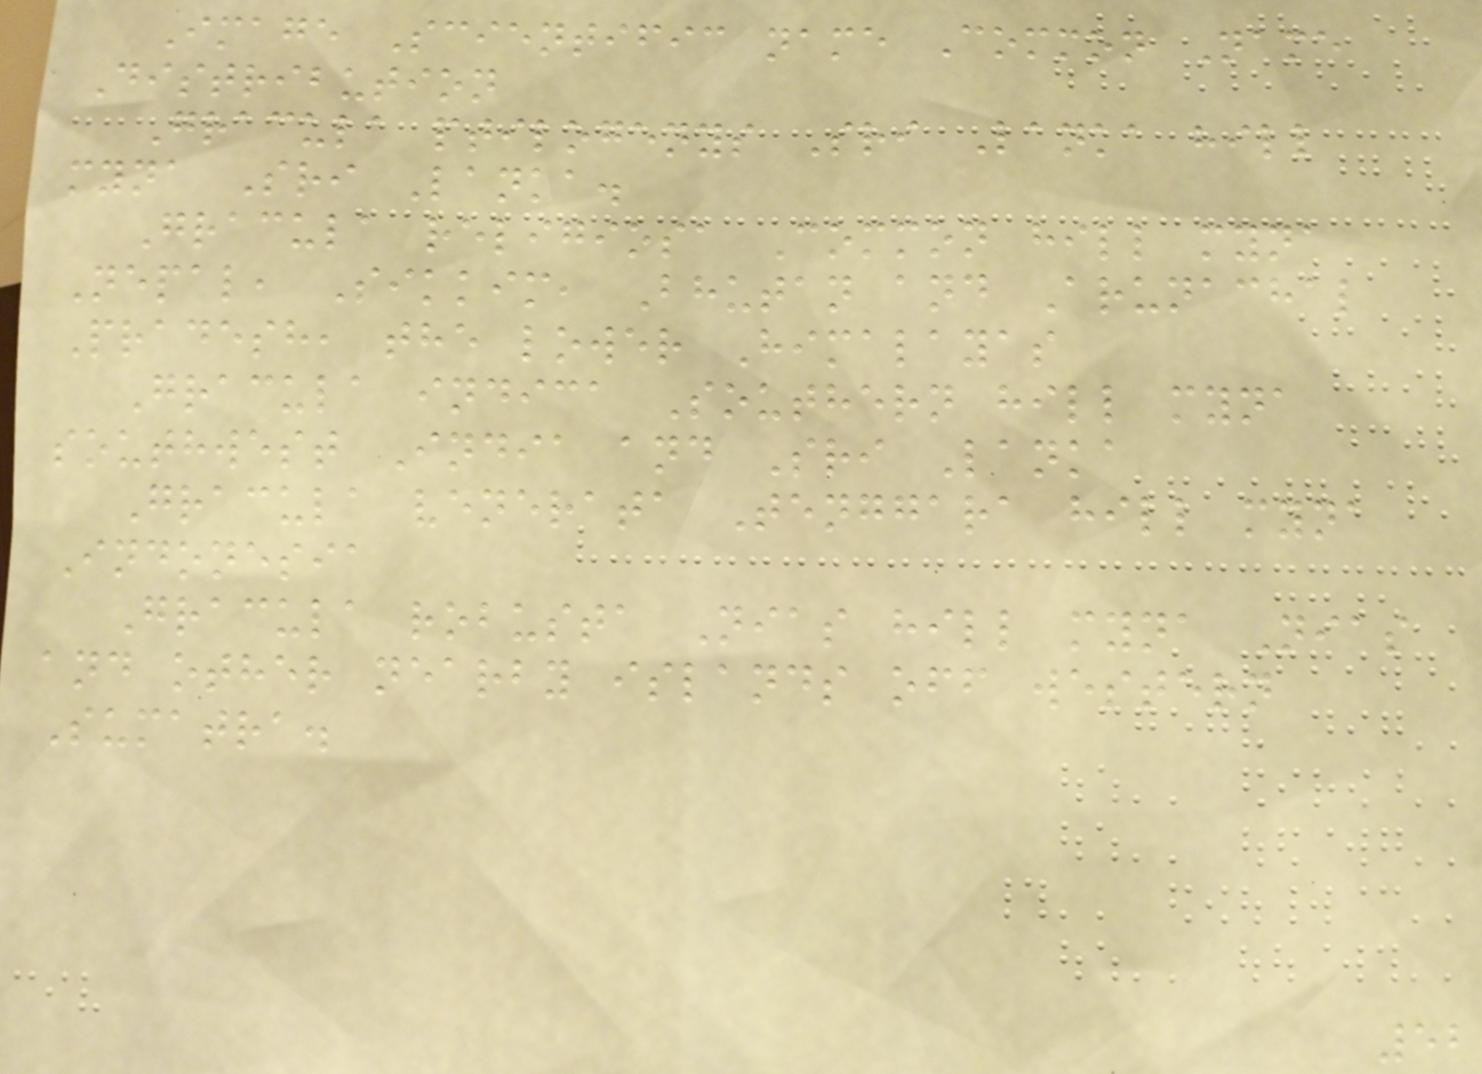Image Scientific name Common Name
Distribution
Gracula ptilogenys Sri Lanka hill
myna Sri Lanka.
Gracula religiosa Common hill myna
Nepal, Sikkim, Bhutan and Arunachal
Pradesh, the lower Himalayas
Gracula indica Southern hill myna
southwest India and Sri Lanka
Gracula venerata Tenggara hill myna
Indonesia
Gracula robusta Nias hill myna Nias
and other nearby islands off western
Sumatra.
52
